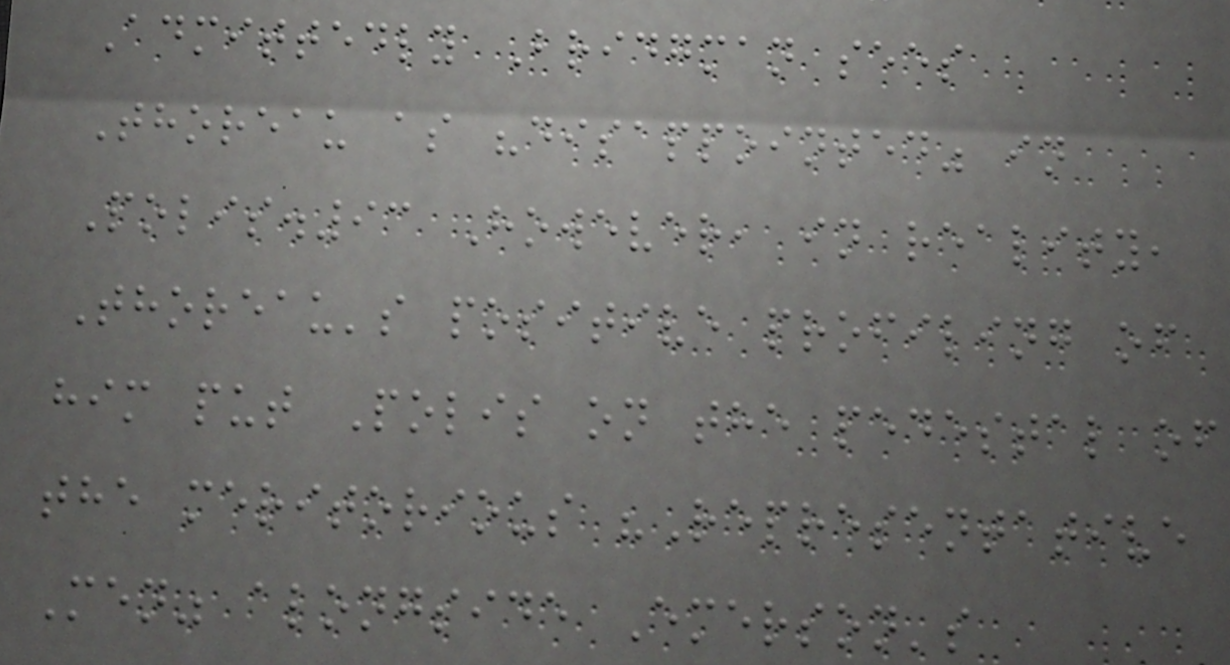Admittedly Bridgman sees
Thoreau as "disappointed" in
Polis.93 However, in reality,
Thoreau's positive profiling of
him put Polis on the pedestal of
the meritorious "Representative
Men" alongside Emerson's
